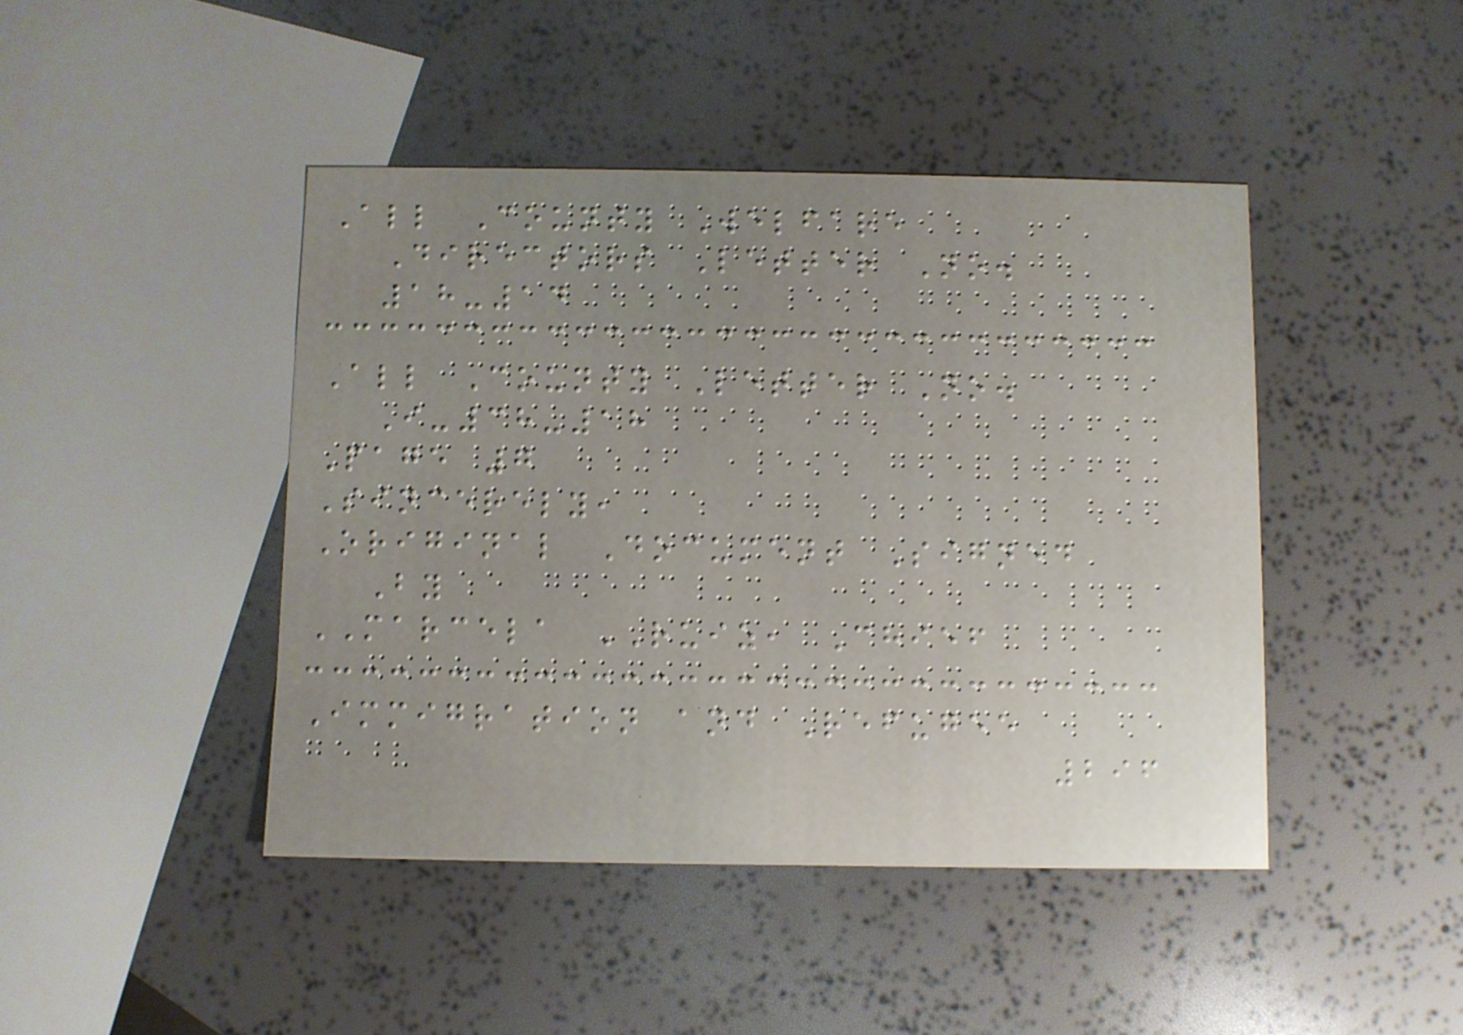All County Welfare
Directors Letter No.
18-14
All County Letter No.
I-38-18
Page 7
Sincerely,
Original Document Signed
By
MARCELA RUIZ, Chief
Immigration and Refugee
296
